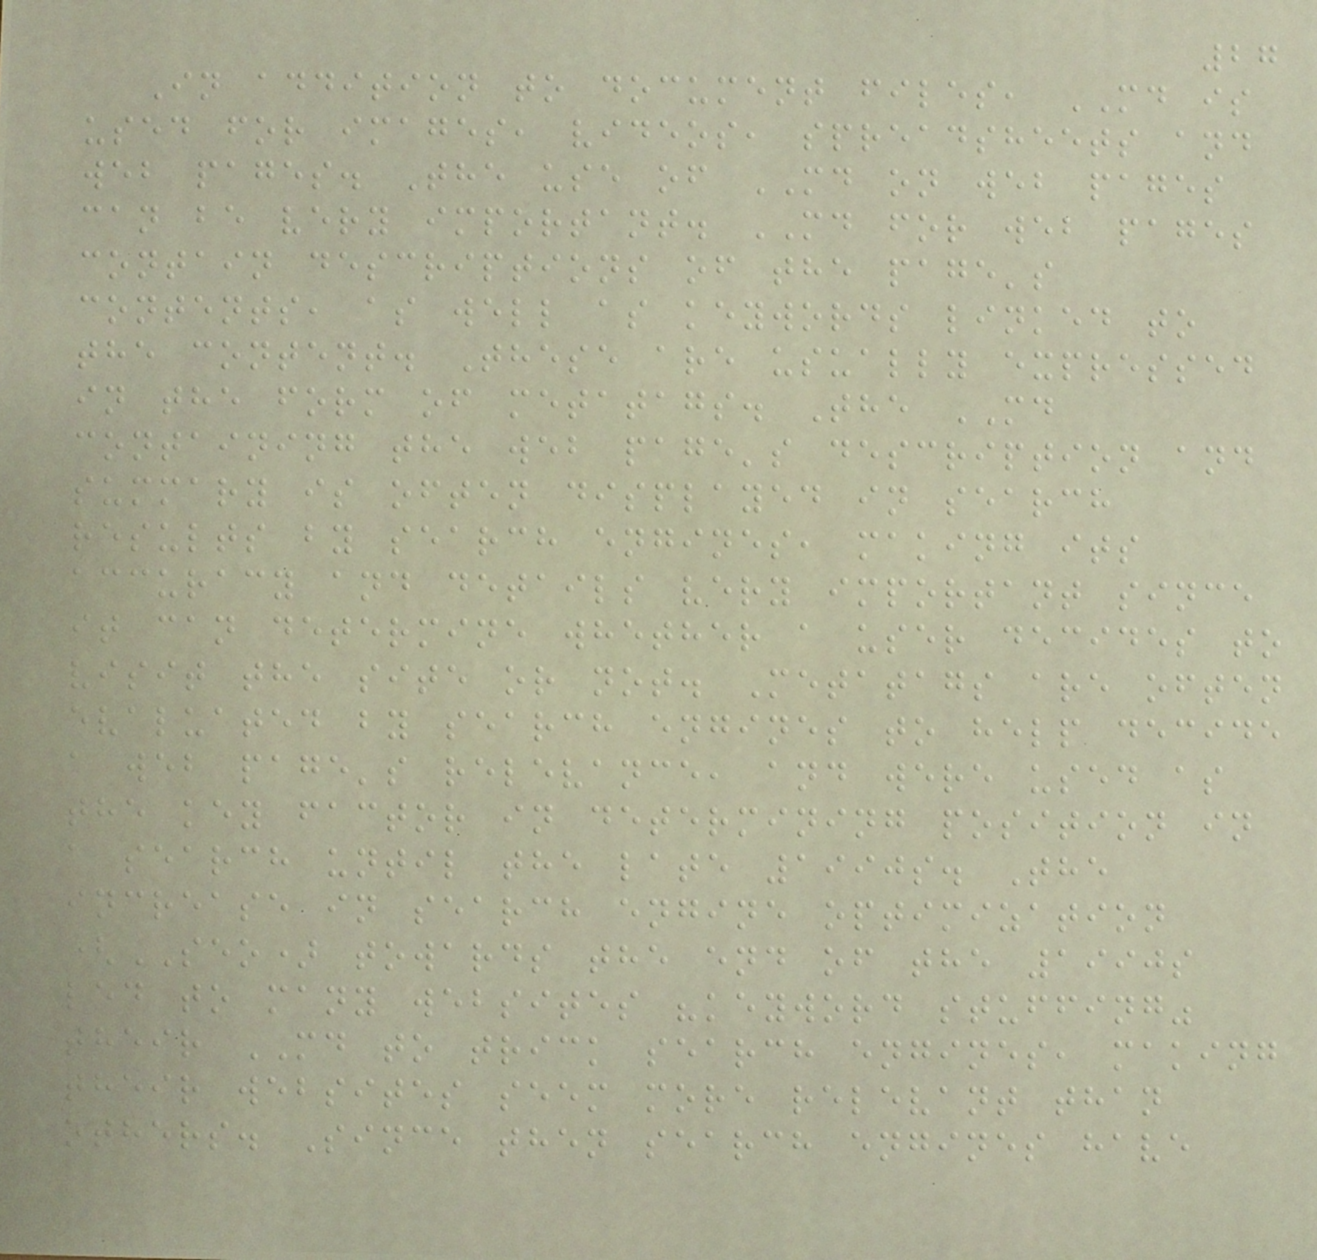27
In addition to document files, MD is
used for images, videos, spreadsheets and
web pages. The use of MD on web pages
can be very important. MD for web pages
contain descriptions of the page's
contents, as well as keywords linked to
the content. These are usually expressed
in the form of metatags. The MD
containing the web page's description and
summary is often displayed in search
results by search engines, making its
accuracy and details very important since
it can determine whether a user decides to
visit the site or not. Metatags are often
evaluated by search engines to help decide
a web page's relevance, and were used as
the key factor in determining position in
a search until the late 1990s. The
increase in search engine optimization
(SEO) towards the end of the 1990s
led to many websites "keyword stuffing"
their MD to trick search engines, making
their websites seem more relevant than
others. Since then search engines have
